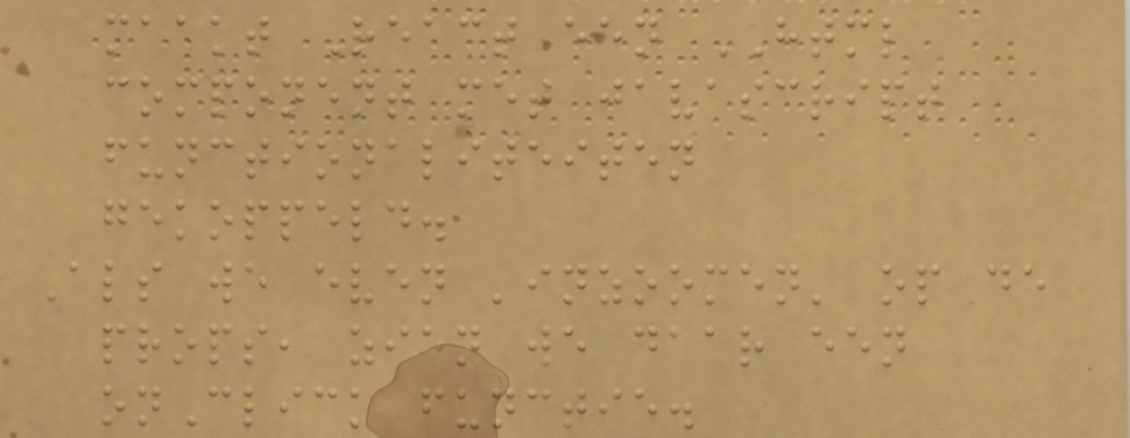maakt React een HTML
component met javascript
functionaliteiten
gekoppeld.
Als we even 'inzoomen' op de
props, zien we daar een
onClick functie.
